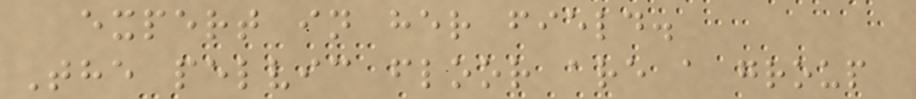expert in her field.
The pelvic floor are a group
